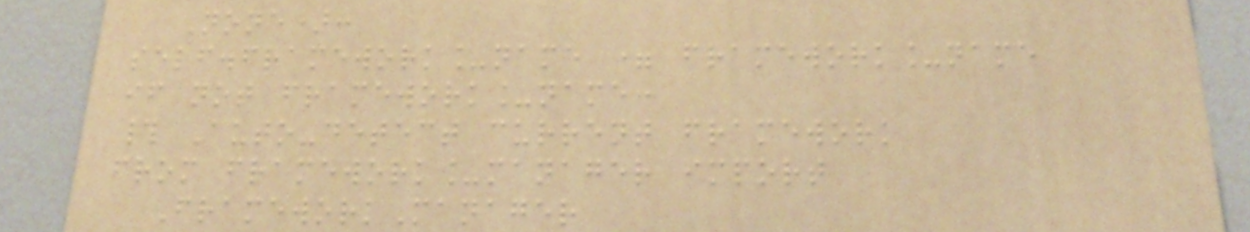None):
self.framework_name = framework_name
if not framework_name:
# Auto-detect current framework
from framework_manager import
FrameworkManager
